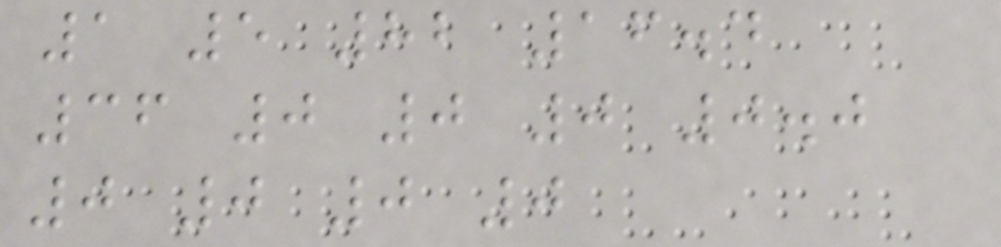1 5 82 16.4
36 0 0 0 0.0
0 0 0 0
